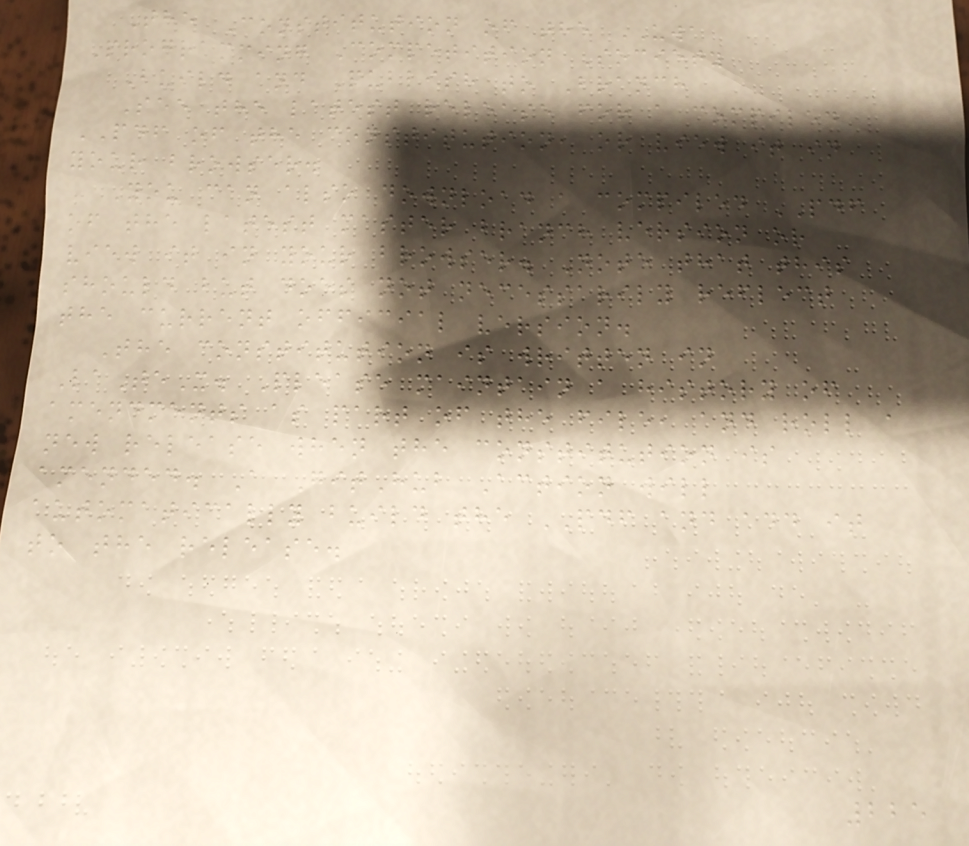The Constitution of the UWA
Programming Competition Society
Build and Publish to Branch
See the latest release for a compiled
PDF of the constitution, or view it in
your browser.
You can also download a compiled PDF
of the latest master branch version or
view it in your browser. Note that this
should but does not necessarily reflect
the current official version.
The constitution is written in
LaTeX. Please maintain a history of
amendments as part of the file, and roll a
new release when the constitution is
amended. A GitHub Action will
automatically build the PDF and add it
to the release.
225
